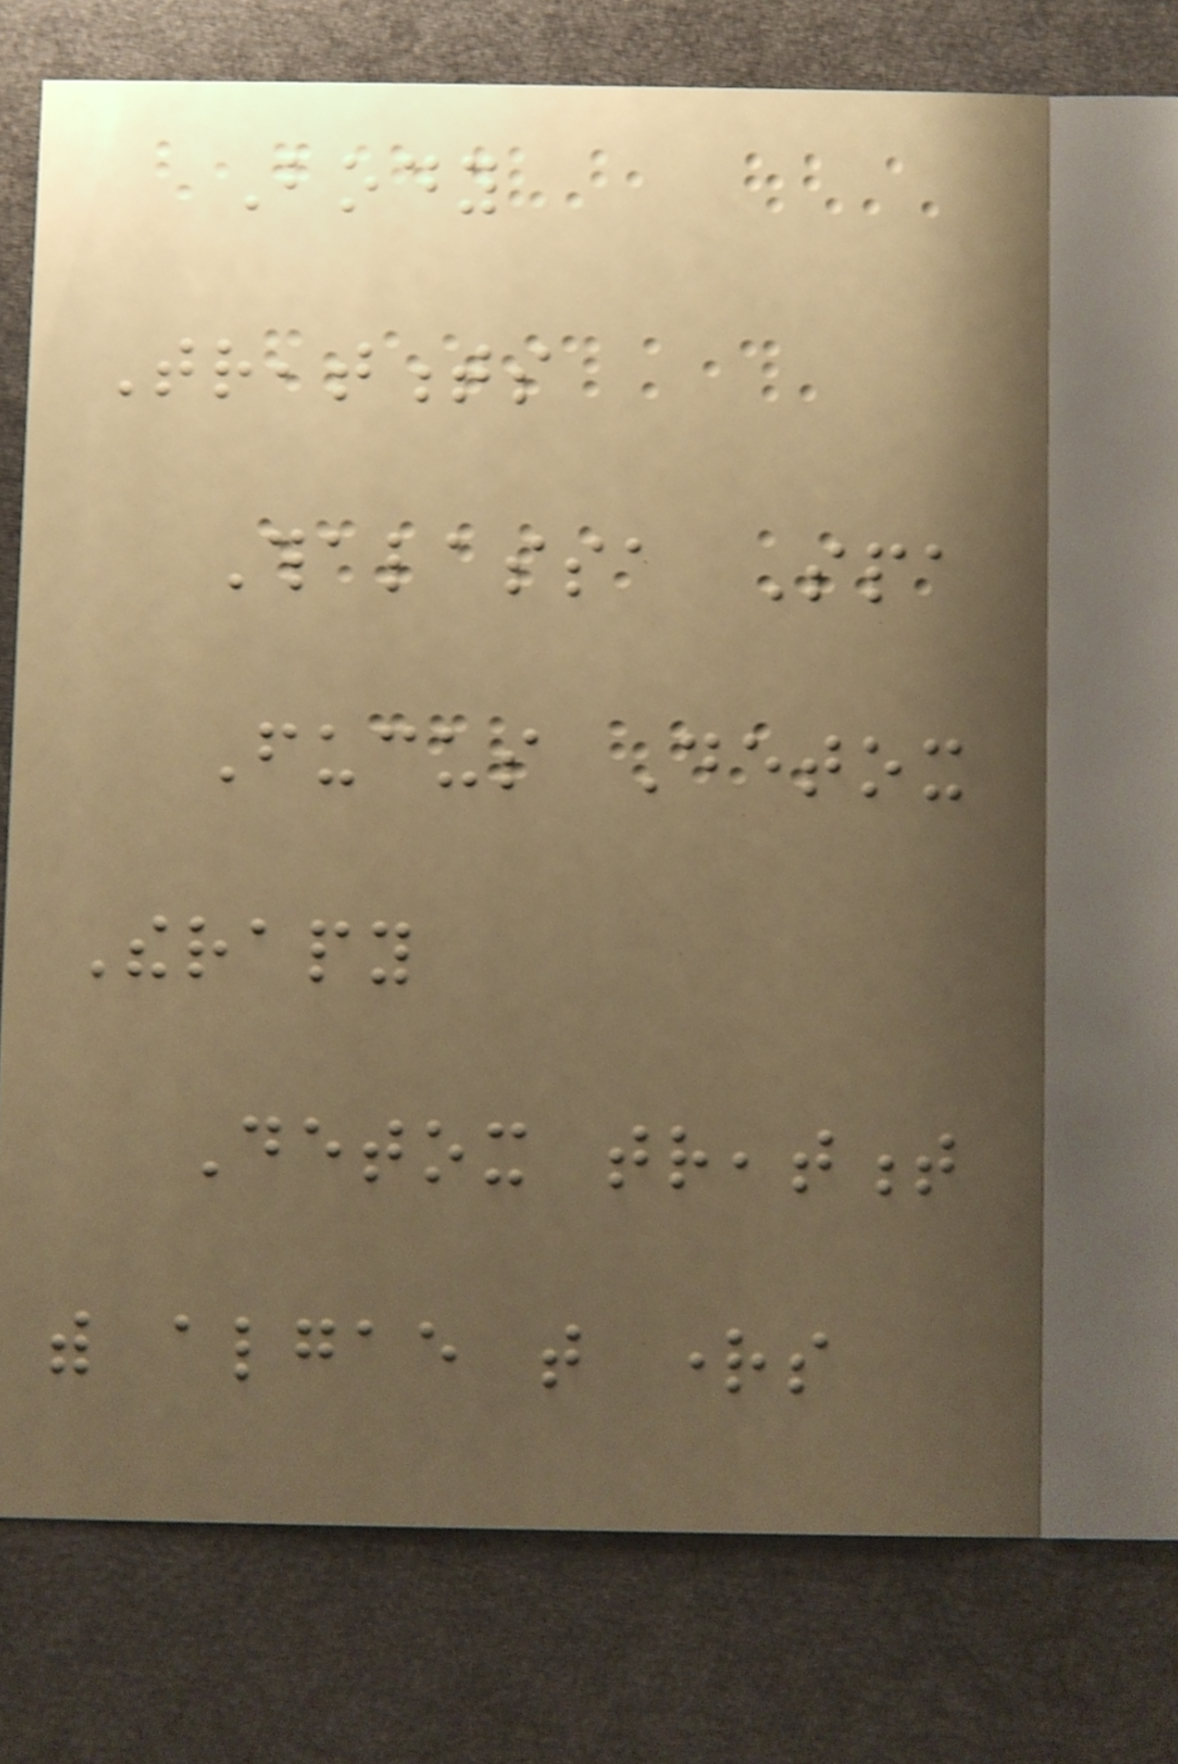Body
Treatments
Thalassa Spa
Fucus Detox
Therapy
Detox treatment
with algae that rights
